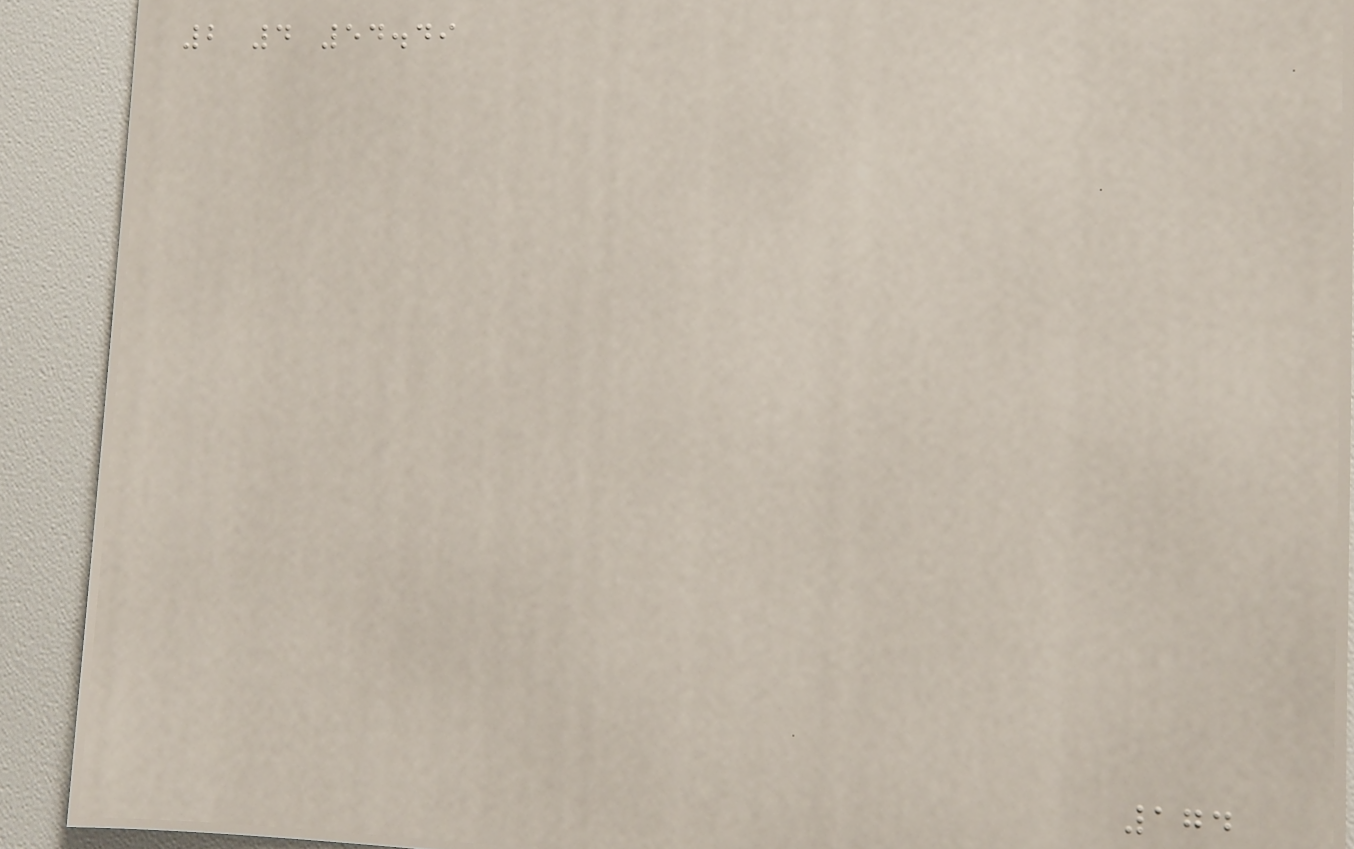2 4 54.49
174
